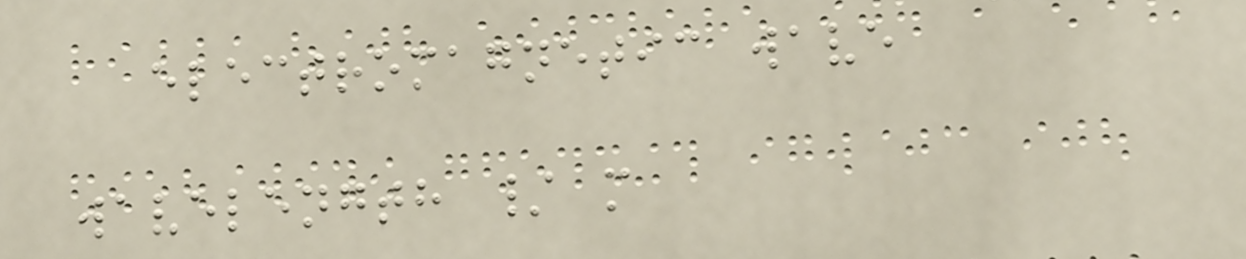electromagnetic wave
wavelength / m
